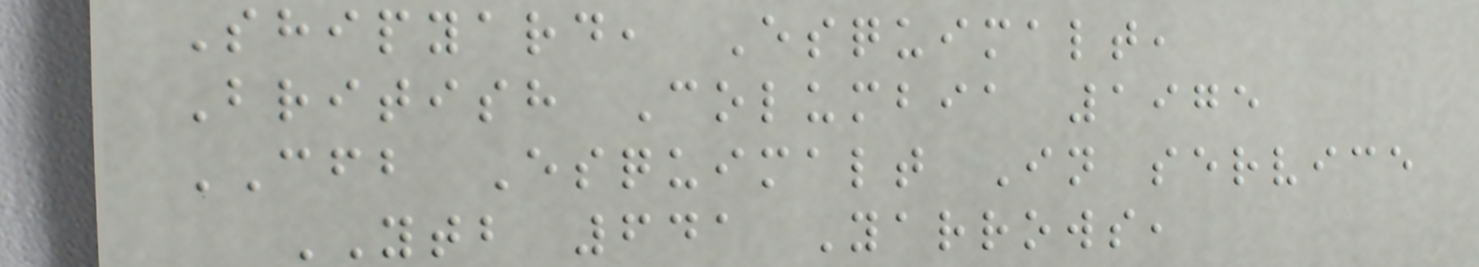Shipyard, Esquimalt,
British Columbia 1975
CFB Esquimalt In service
YTB 641 Yarrows,
